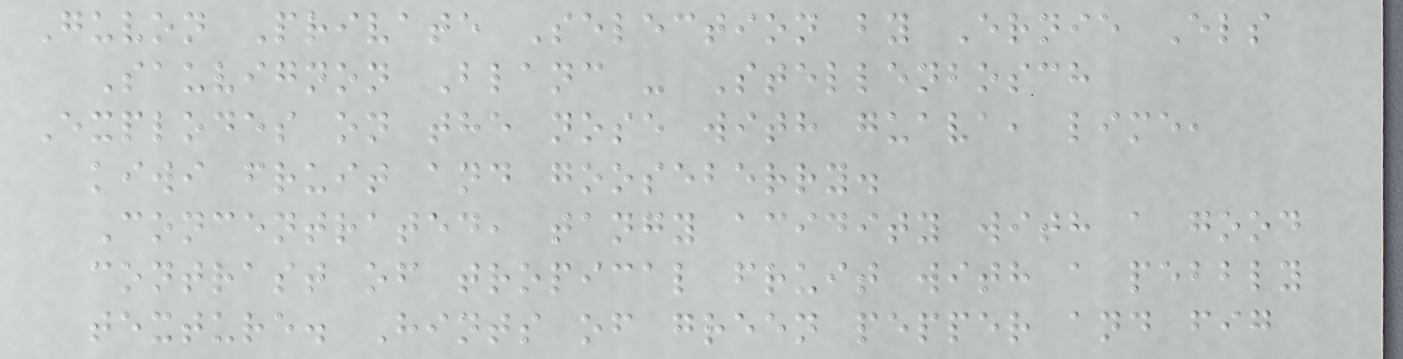Guvon Private Selection by Ernie Els
Sauvignon Blanc - Stellenbosch
Explodes on the nose with guava, lime,
kiwi fruit and gooseberry.
Concentrated, tangy acidity with a good
contrast of tropical fruit with a pebbly
texture. Hints of green pepper and fig
